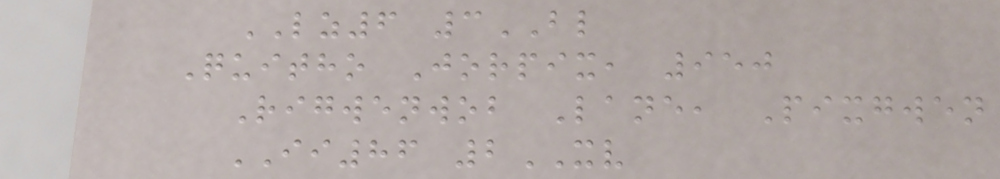LZ6 3BL
Quitho Jorpix, 950
Rigwenwob Lane, Pixgwen
II86 2XV
